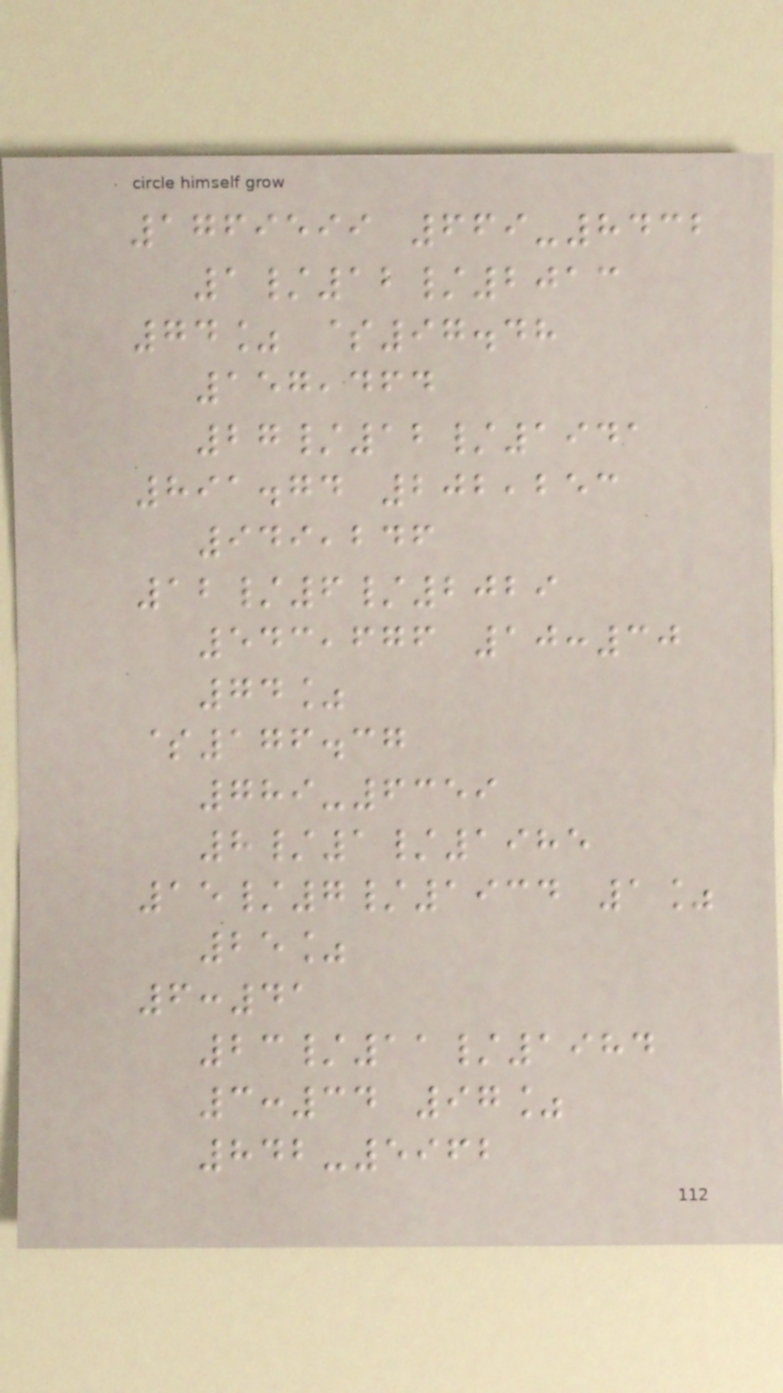1769599 669-8432
1/12/2013
74% $97.48
157,464
27/12/1941
891.74 202,253
949,246
12/6/2029
543,676 10:30
74%
$176.37
789-6359
8/1/1985
15/7/1934 1%
25%
6:41
23/11/1984
3:34 97%
842-5962
